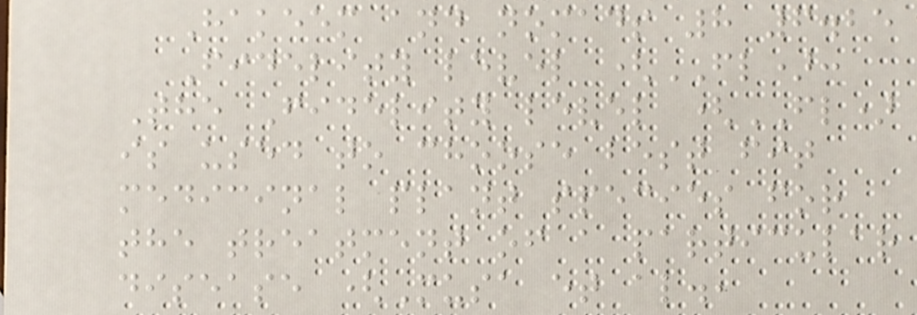Hakeem and nomads 8 6.25
Fidelity level (FL):
The Fidelity level (FL)
is used to choose best fit
medicinal plant species for
the treatment of a particular
disease (Musa et al.,
